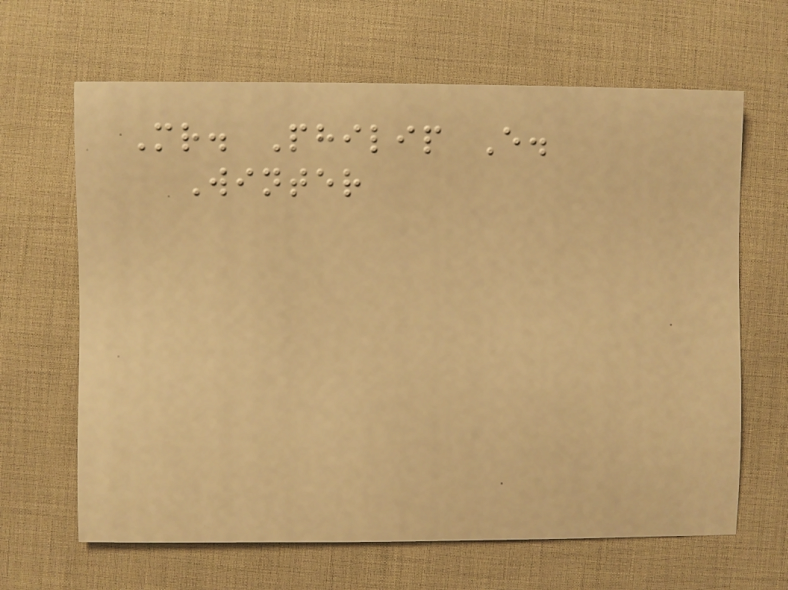Mr. Philip E.
Winter
